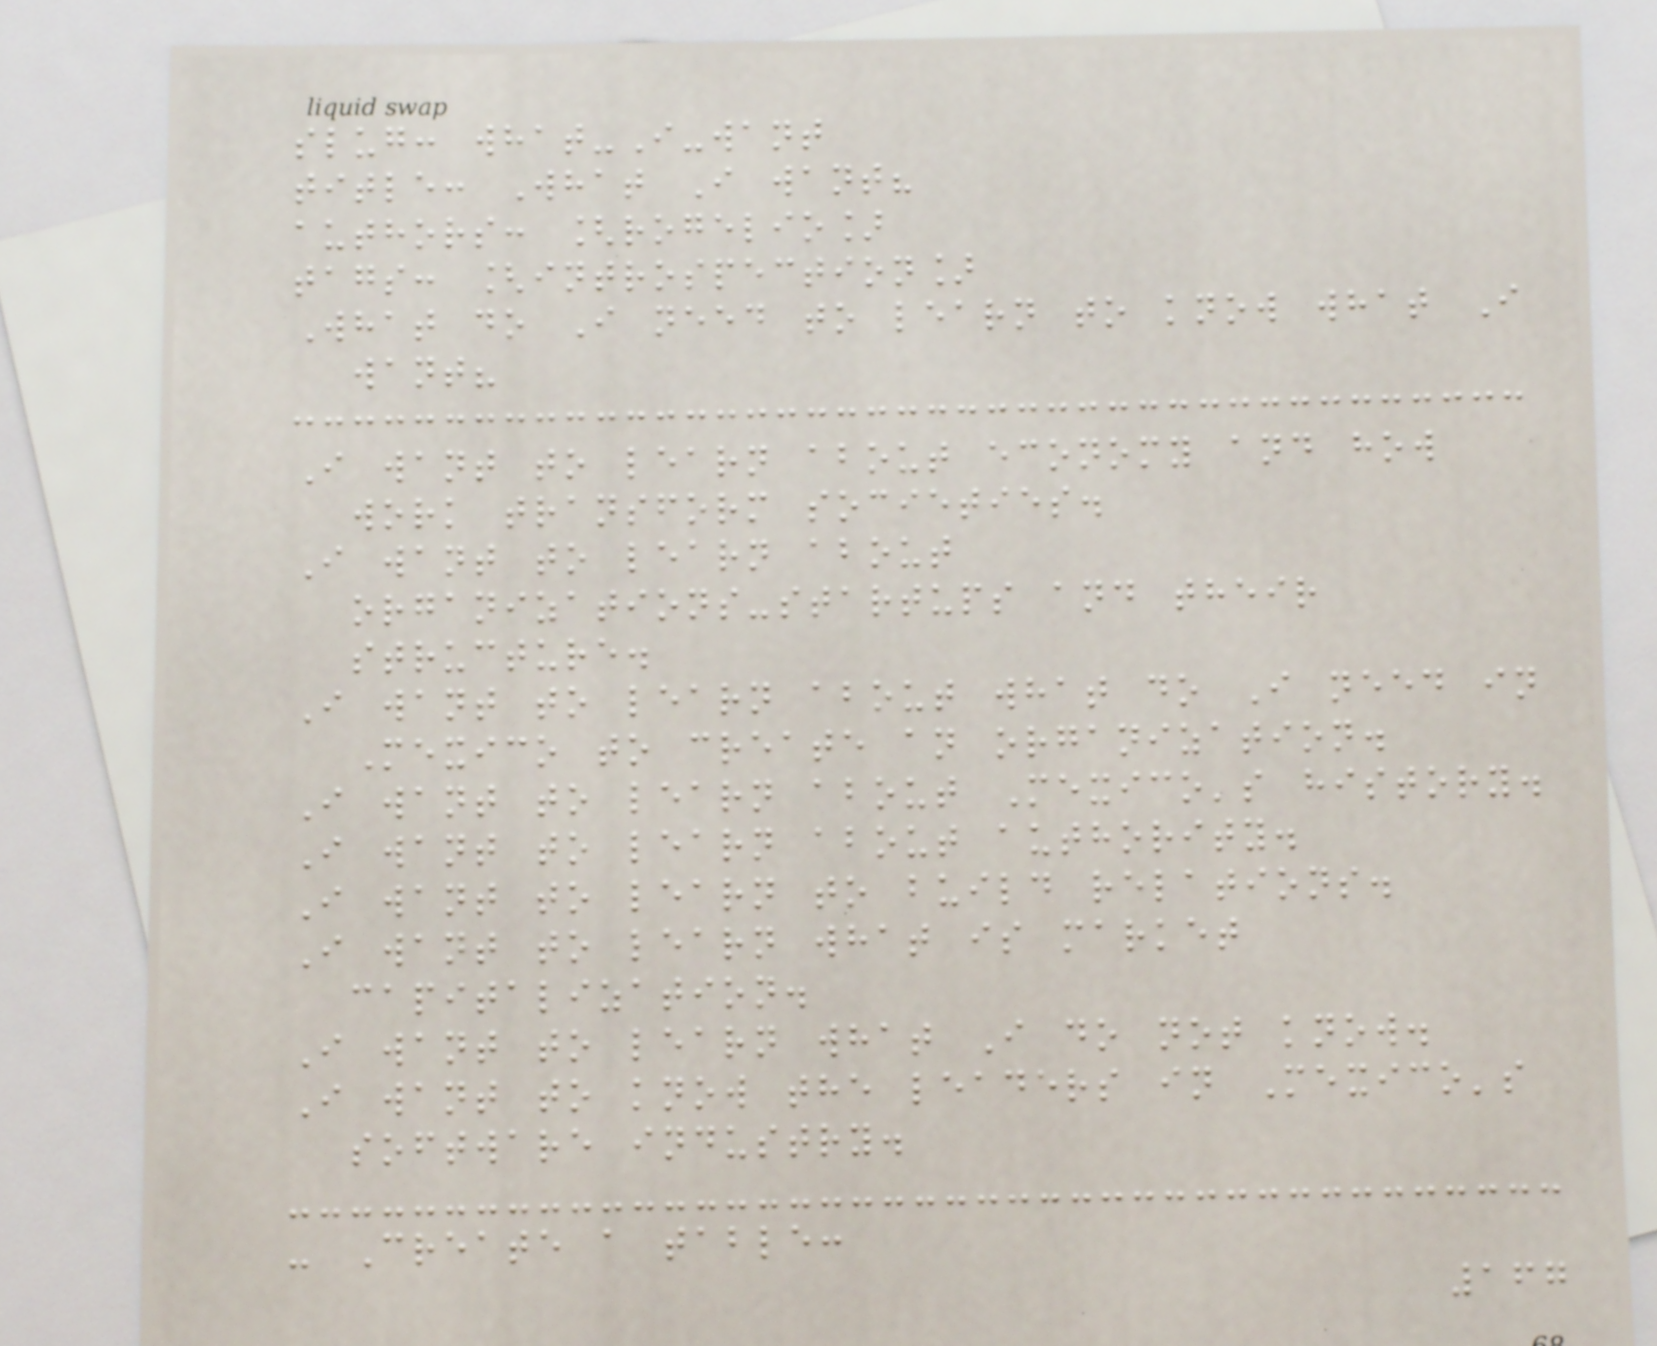slug: what-I-want
title: What I want?
authors: [rogelio]
tags: [introspection]
What do I need to learn to know what I
want?
I want to learn about economy and how
work transform societies.
I want to learn about
organizations-startups and their
structure.
I want to learn about what do I need in
Mexico to create an organization.
I want to learn about Mexico's history.
I want to learn about authority.
I want to learn to build relations.
I want to learn what is market
capitalization.
I want to learn what I do not know.
I want to know the leaders in Mexico's
software industry.
- Create a table:
167
